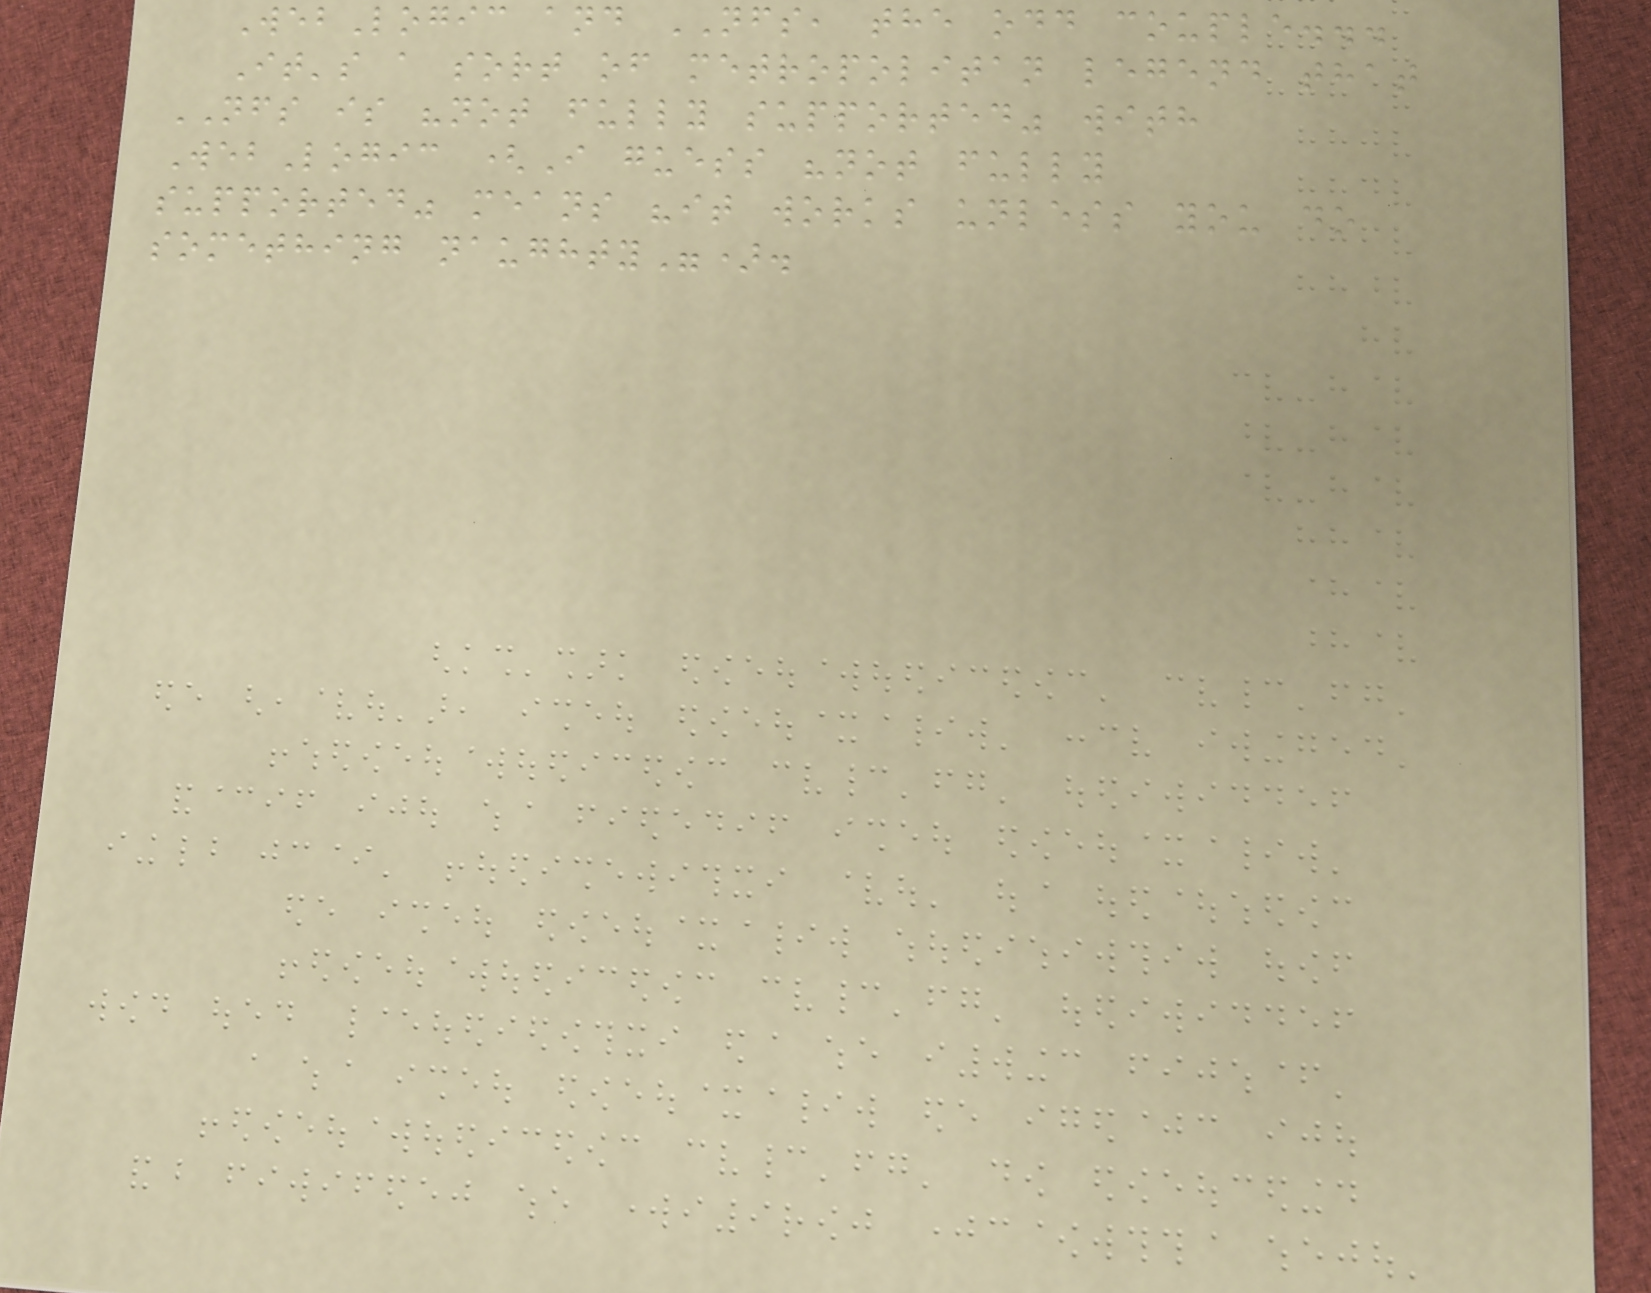WebLogic and NFS, the odd couple...
It's a sort of metropolitan legend that
NFS is "not fully supported" with
WebLogic (I guess "not fully
supported" means "it works unless you do
something naughty").
